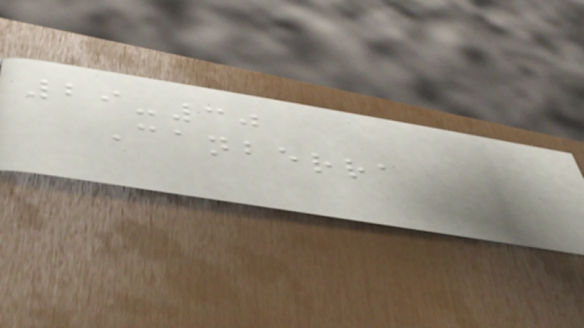29-30
Canberra
